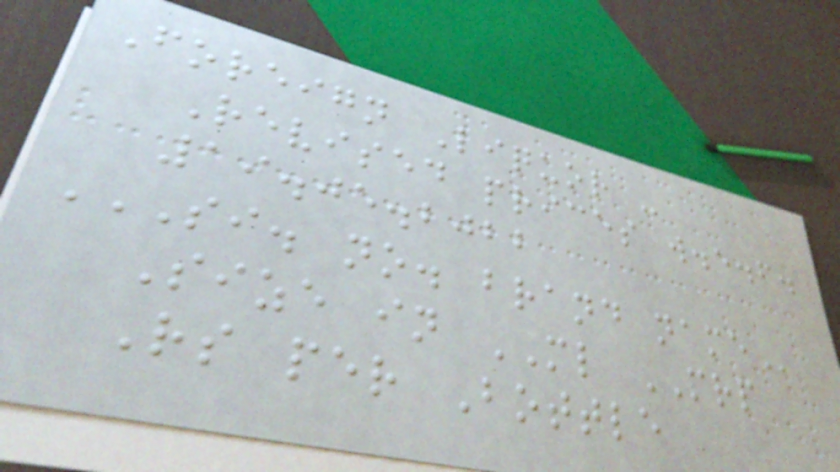Foreign Liquor -
Revised prices w.e.f.
19.05.2022
SI. NO. BRAND NAME
Size in ML MRP
Rs per Bottle
